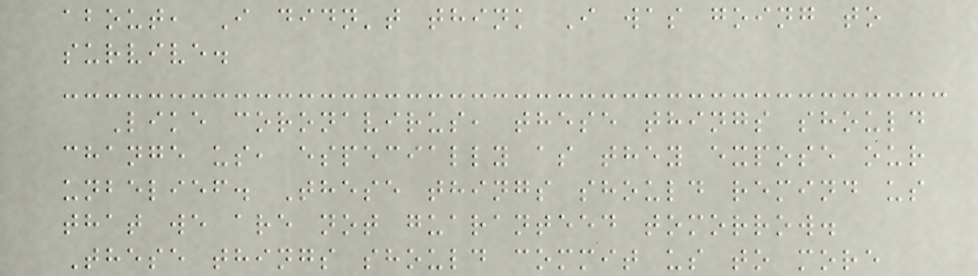about, I didn't think I was going to
survive.
Like coronavirus, these things should
change us, especially as they expose our
unbelief. These things should remind us
that we are not guaranteed tomorrow.
These things should commit us to more
